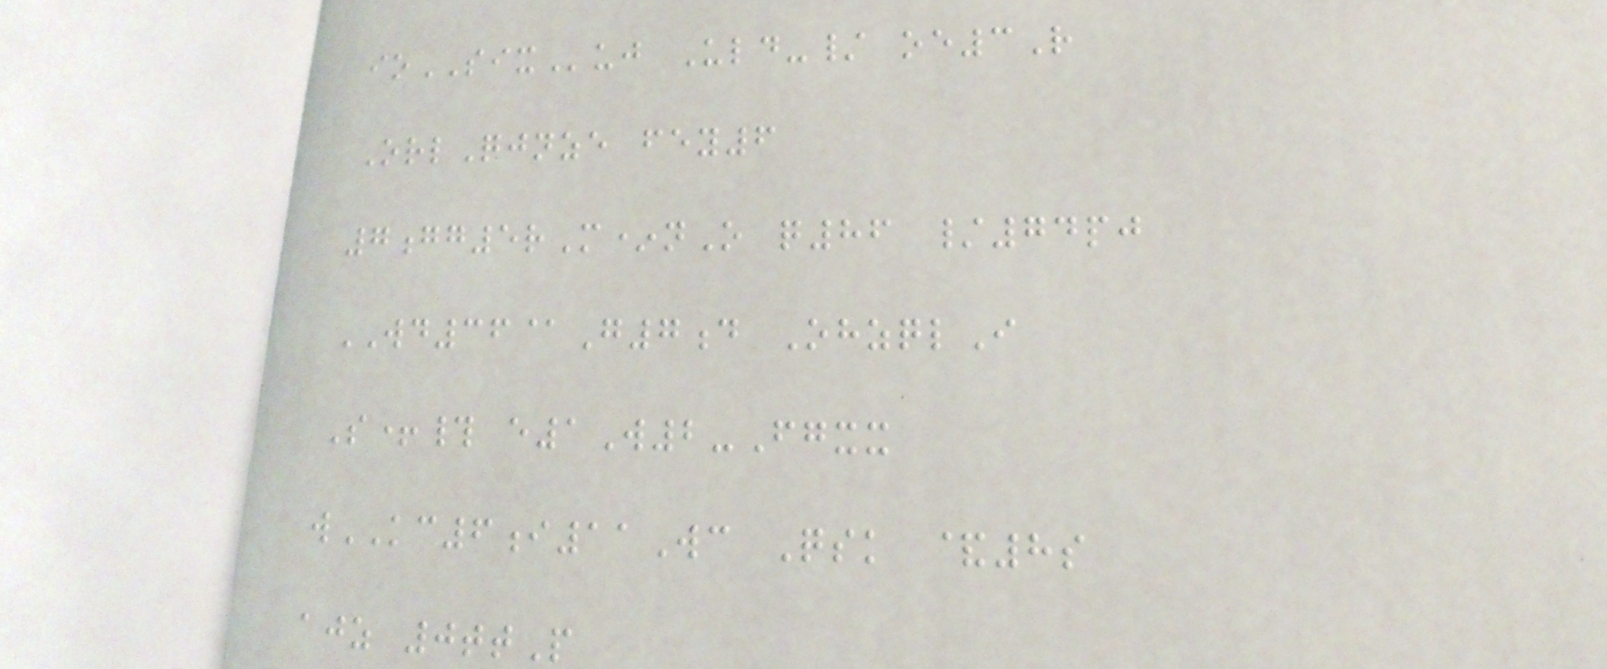ioSIXuj Uld-/ oe3R
OrlQjnze fey6
7gg5rM*nO q86 /74pj
WD36@G7d OhzqlI
S+# e1W2-Fgxx
wKC6i11Wc Qsk &8s
ajz 0ttP
